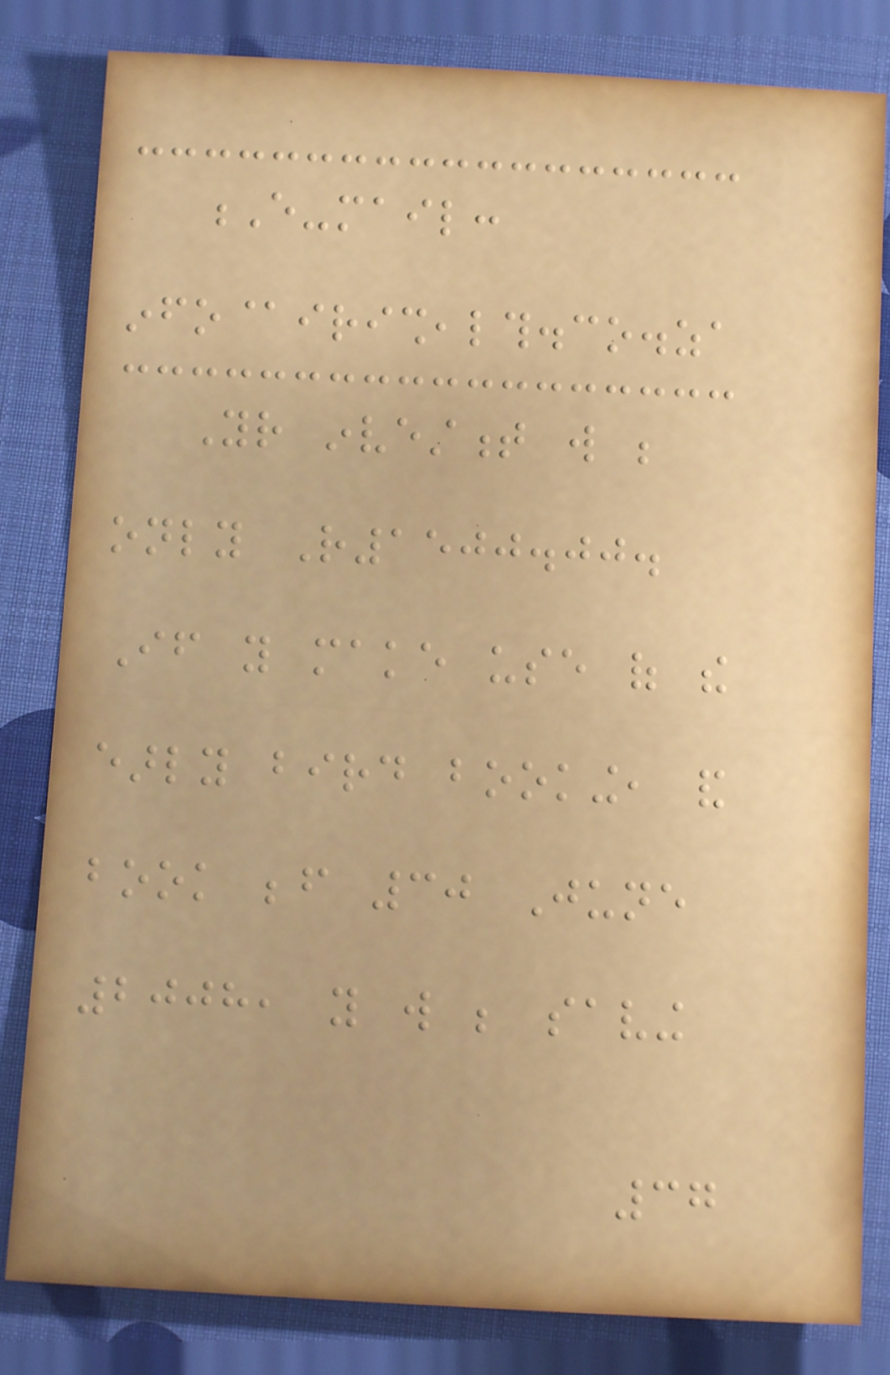E-mail:
info@irishealth.co.za
Your investment will be
only R1500.00.
If you make use of the
early bird booking, and
book before 30 June
2008, you will be saving
37
